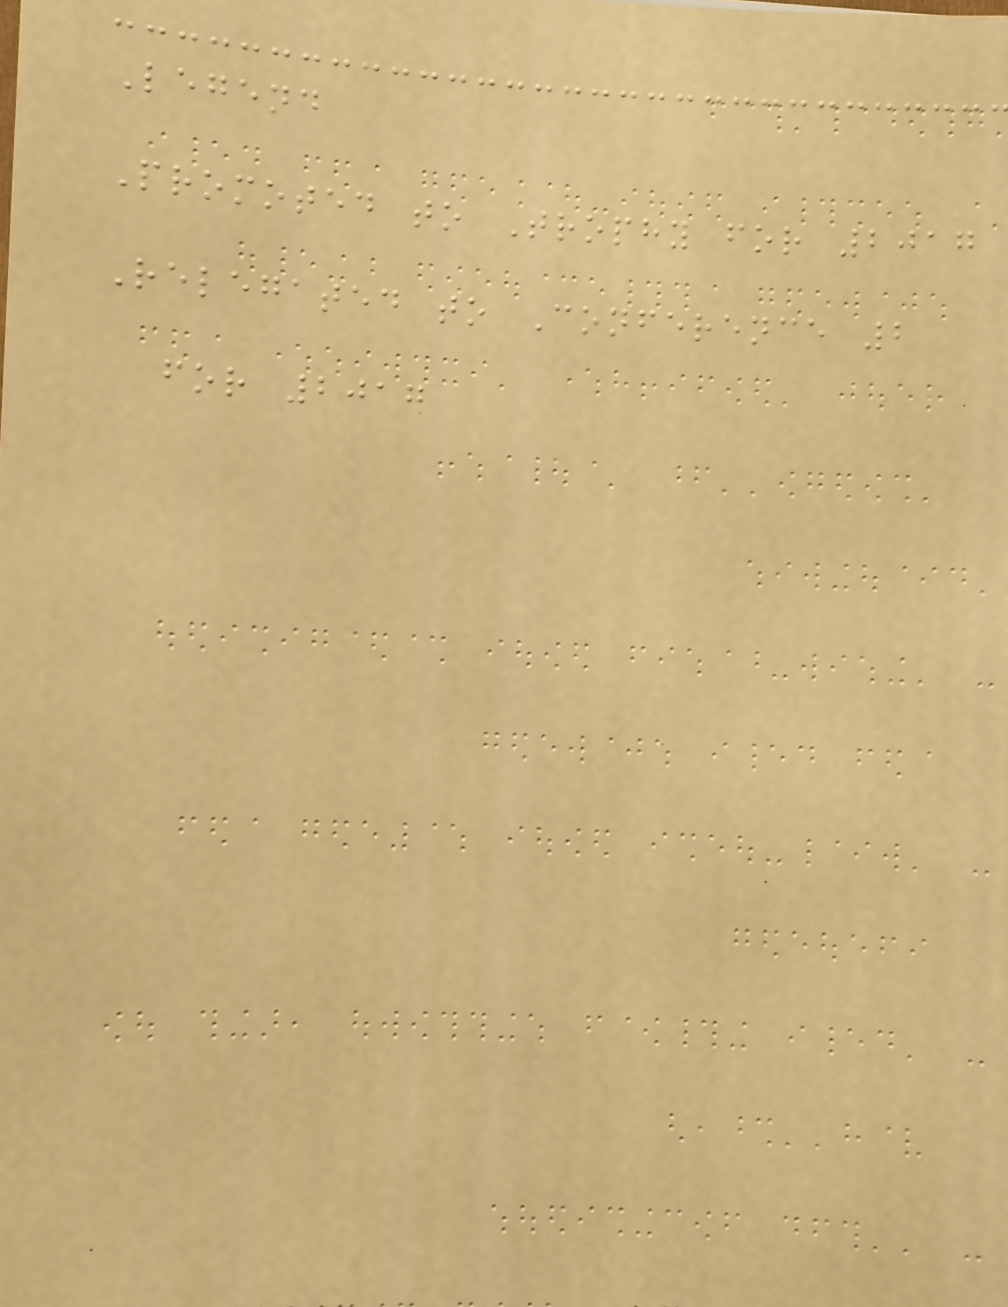Legend
Promoted to Trophy for 2017
Relegated to Conference 2
for 2017
